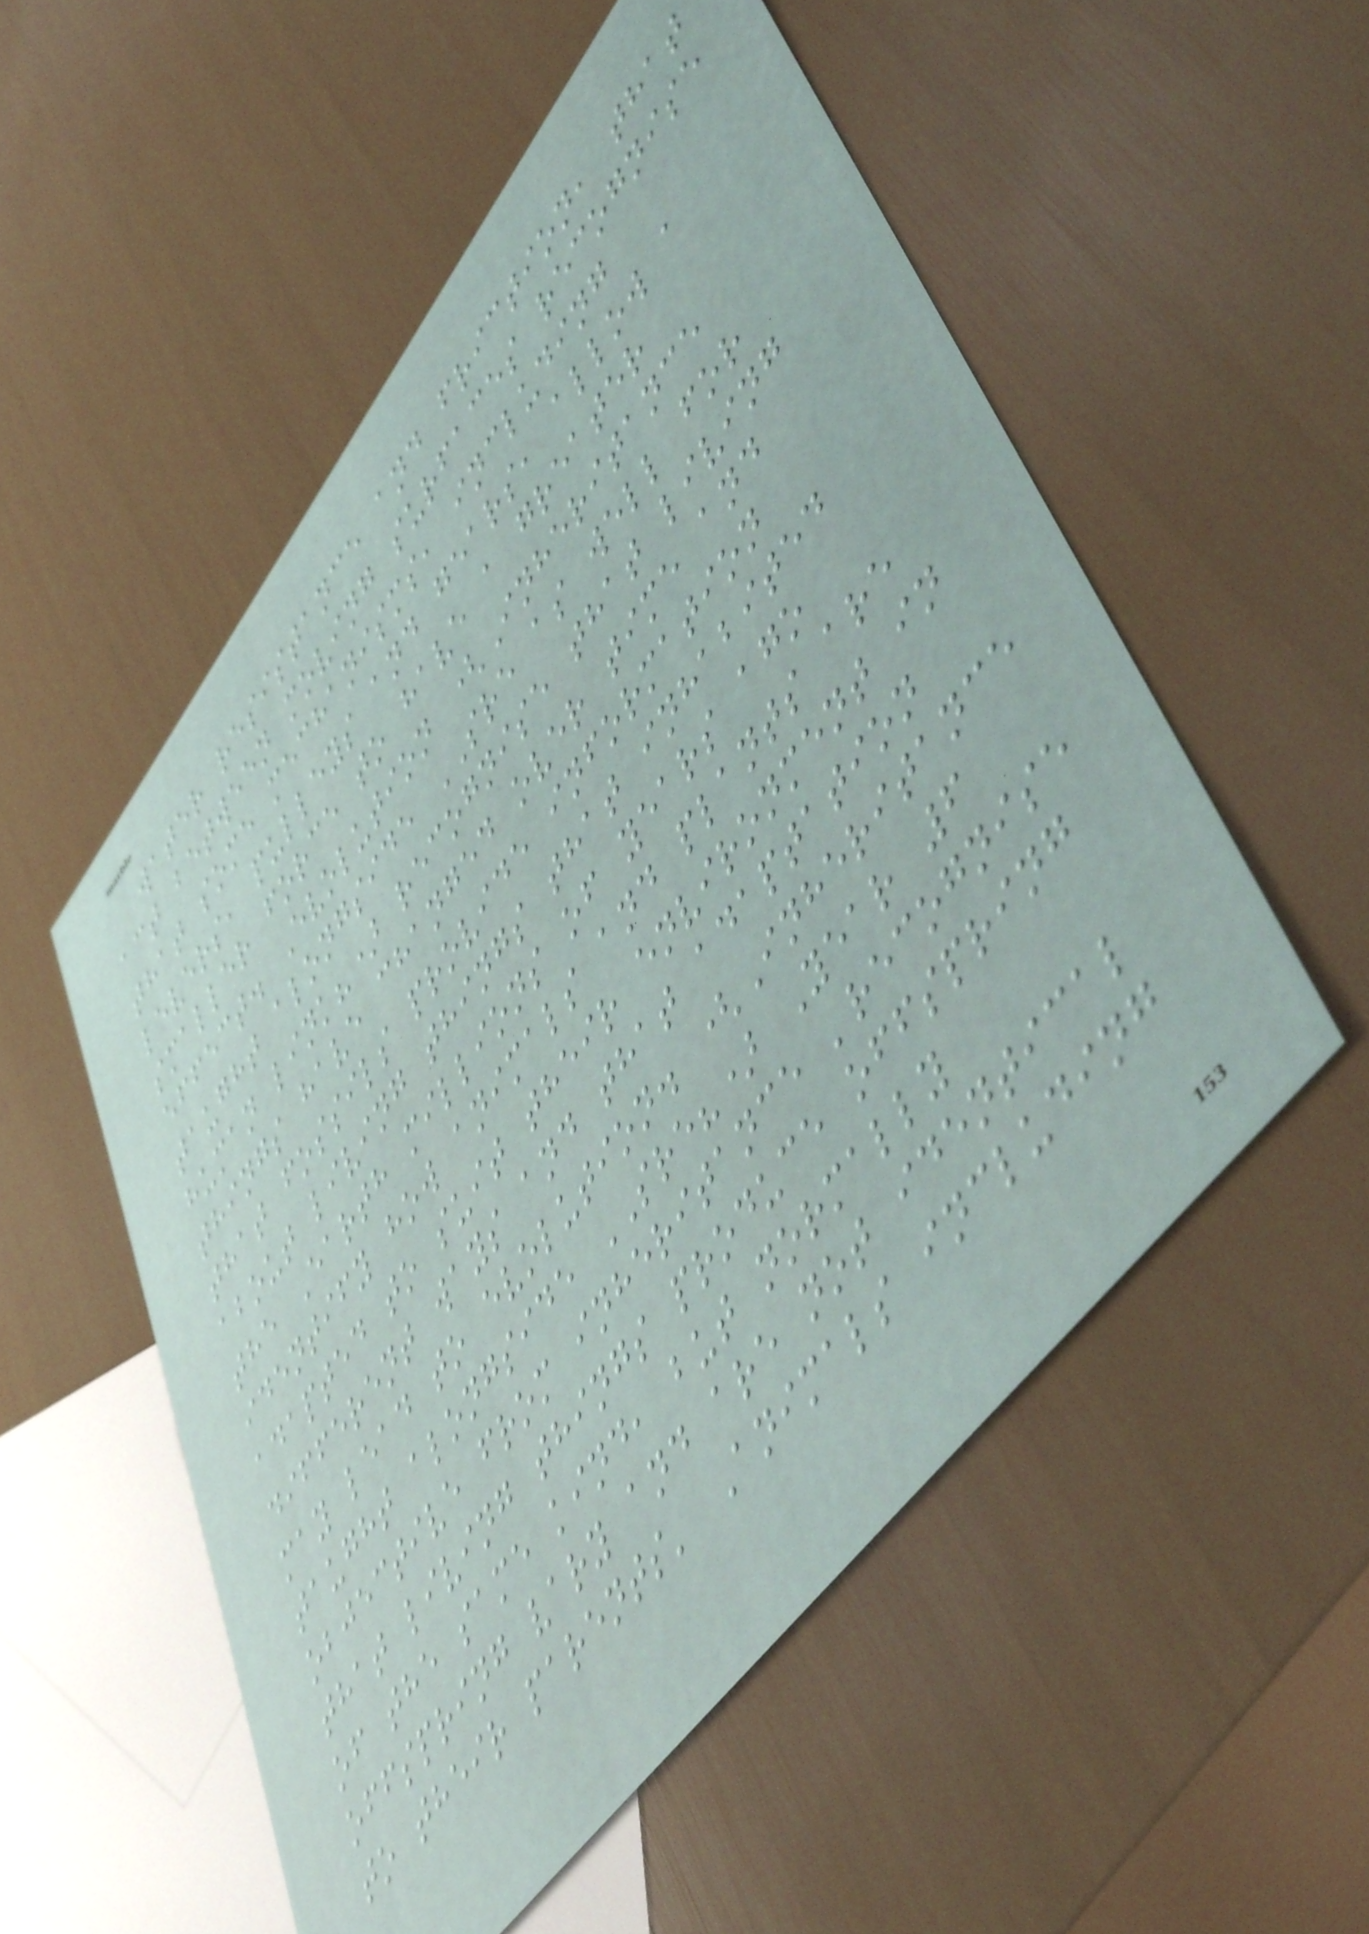water resistance and friction, that
act between moving surfaces recognise
that some mechanisms, including
levers, pulleys and gears, allow a
smaller force to have a greater
effect. Evolution (Inheritance
taught alongside SRE as well for
human link?) recognise that living
things have changed over time and
that fossils provide information
about living things that inhabited
the Earth millions of years ago
identify how animals and plants are
adapted to suit their environment in
different ways and that adaptation
may lead to evolution. (Inheritance
taught alongside SRE?) Year 6
objective from inheritance 'recognise
that living things produce offspring
of the same kind, but normally
offspring vary and are not identical
to their parents' Animals including
